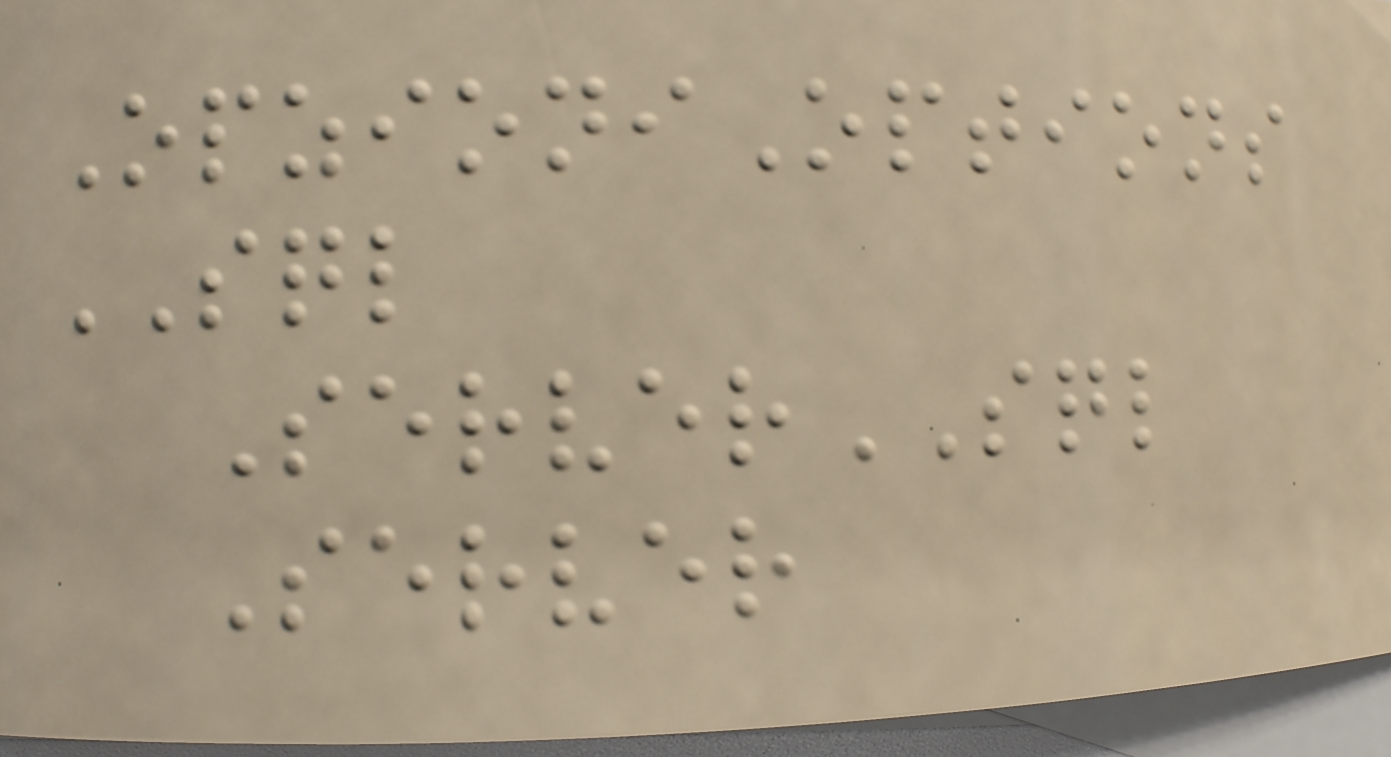OpzioniOptions
SQL
ServerSQL
Server
